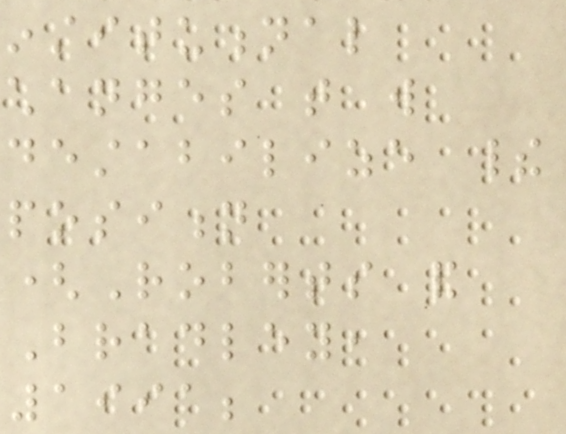institutional
changes that will
destabilize their
position
(Roberts and
Bradley,
1991;
